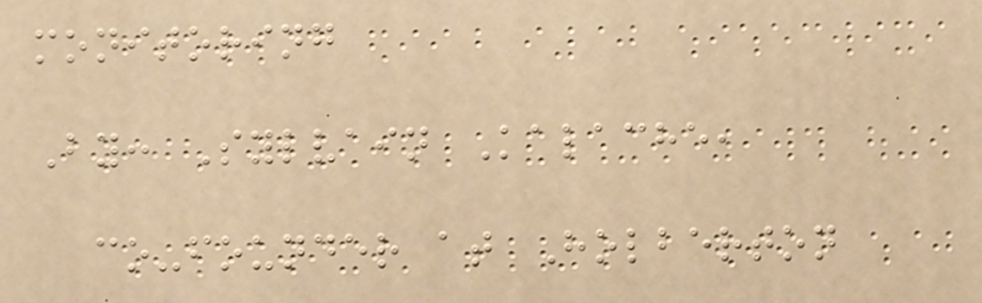monitoring
By: Sylvain Kalache,
co-founder at Holberton
